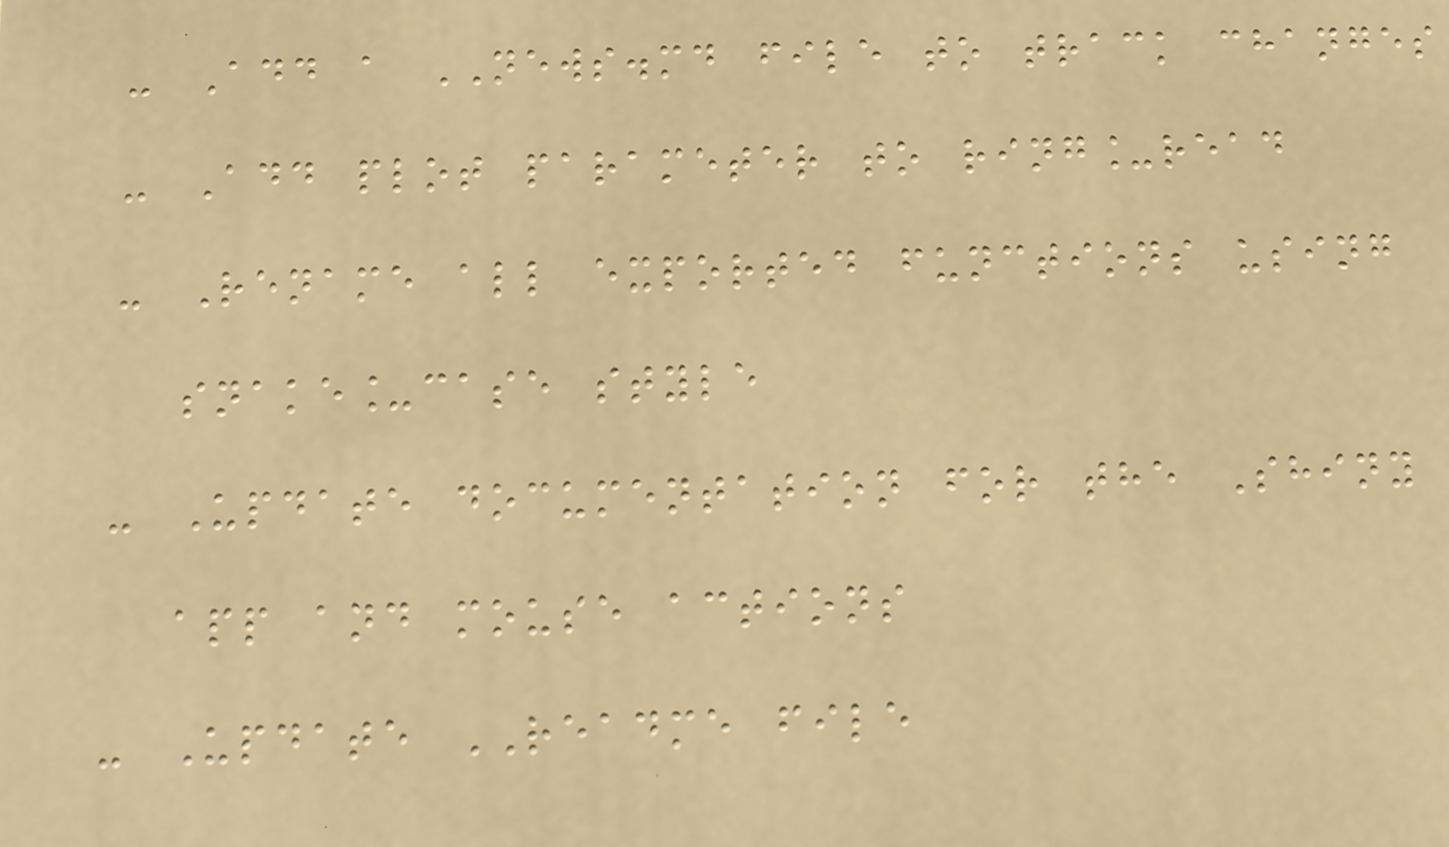- Add a NEWS.md file to track changes
- Add plot parameter to ring_read
- Rename all exported functions using
snake_case style
- Update documentation for the Shiny
app and mouse actions
- Update README file
